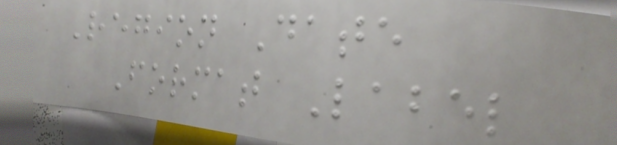Region Date
Format Label
